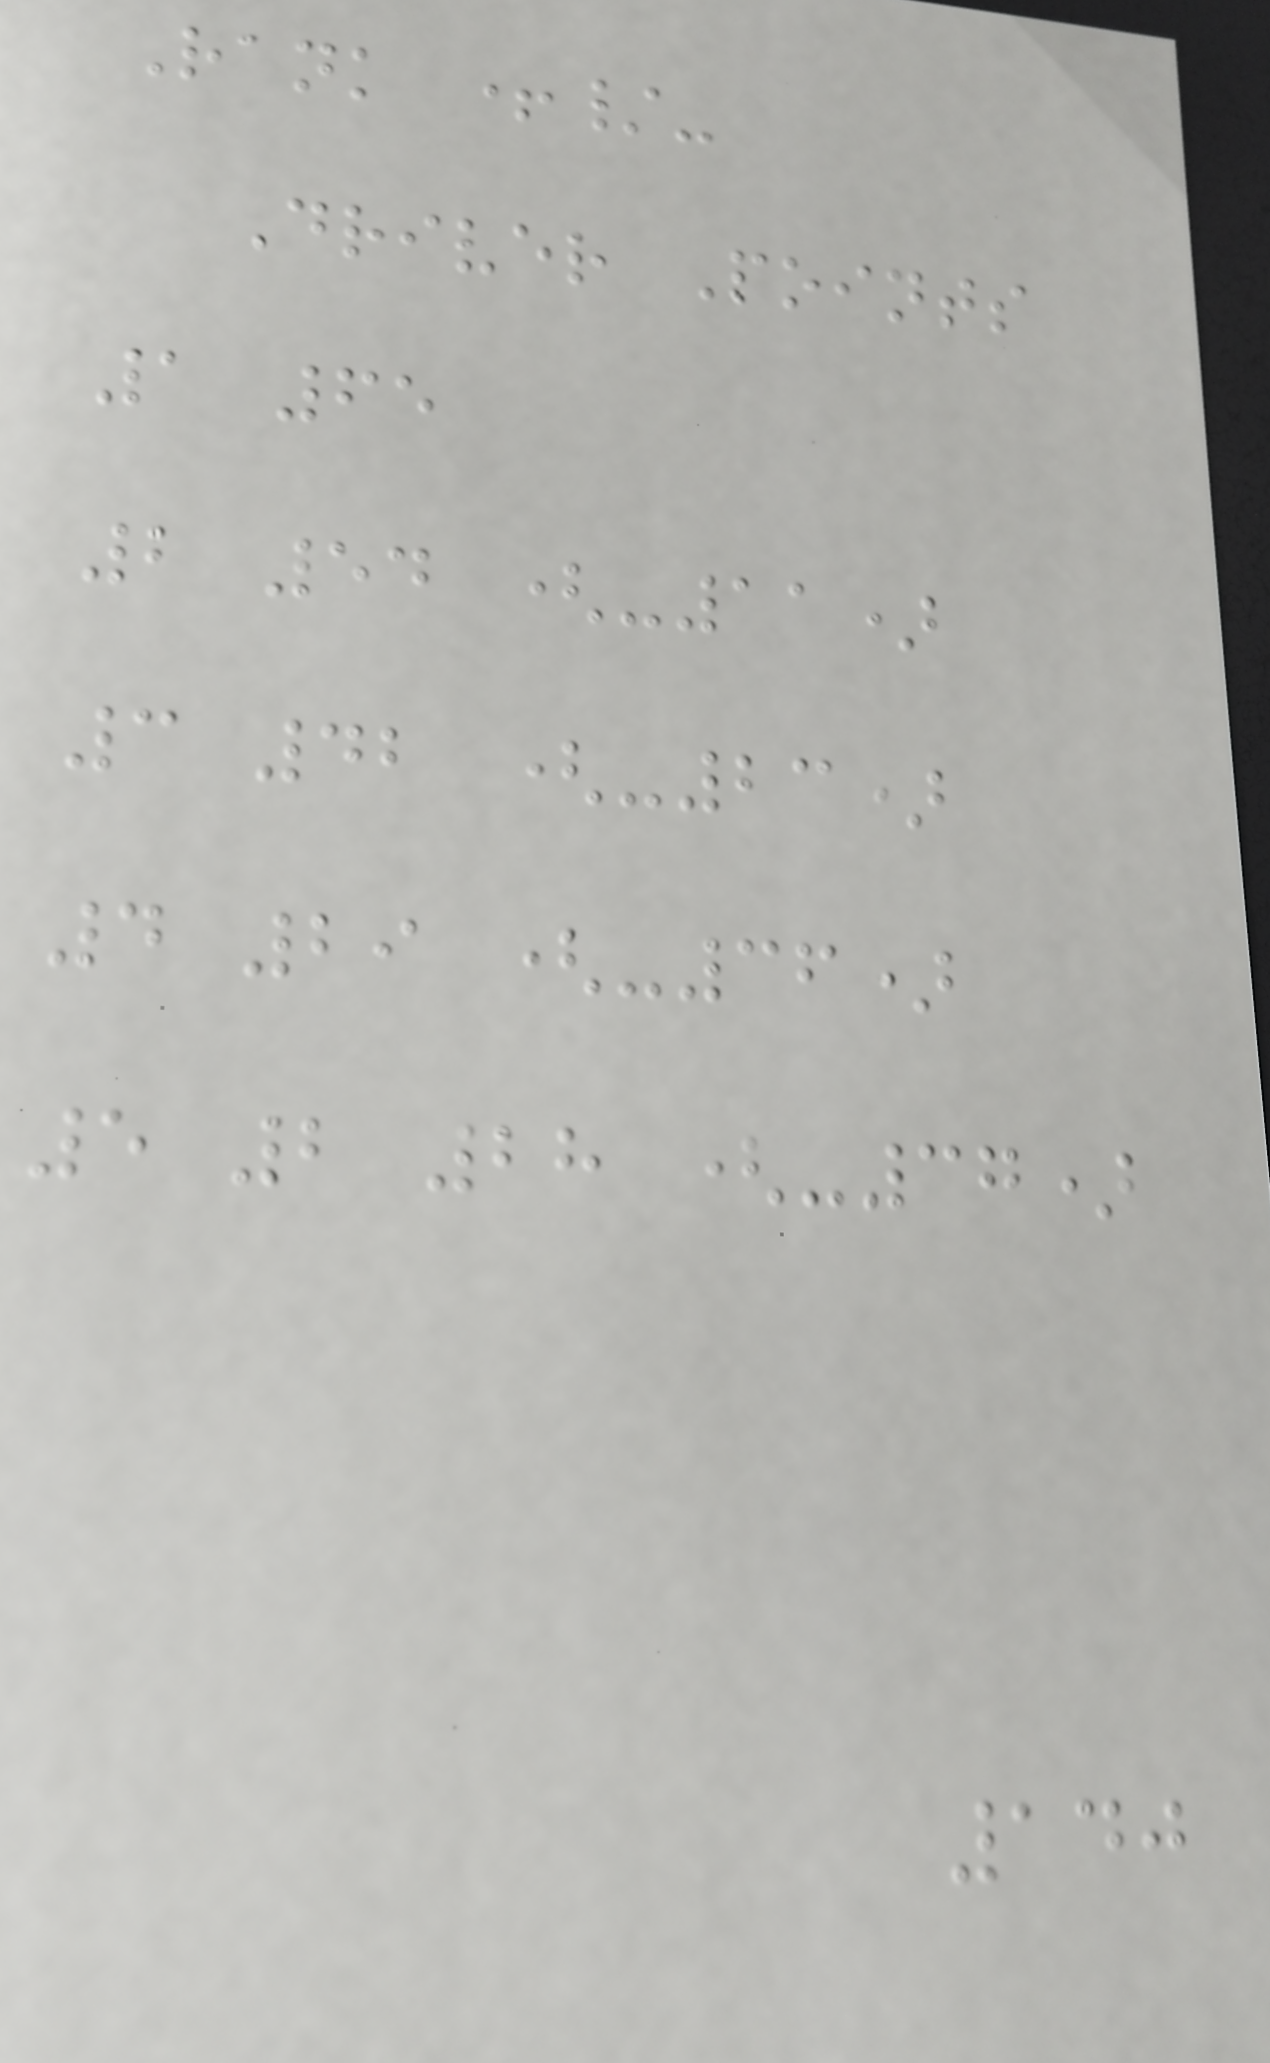Rank +/-
Driver Points
1 65
2 54 (-11)
3 42 (-23)
4 29 (-36)
5 2 28 (-37)
140
